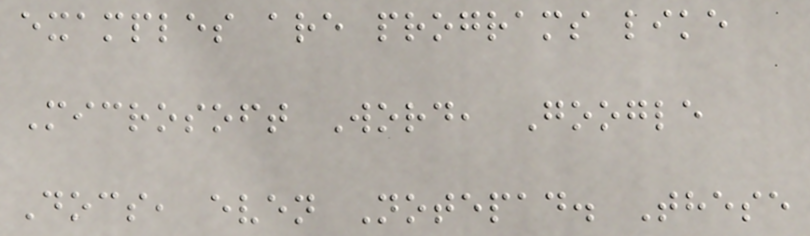examples are programs like
Microsoft Word, Google
Docs, even Notepad. These
